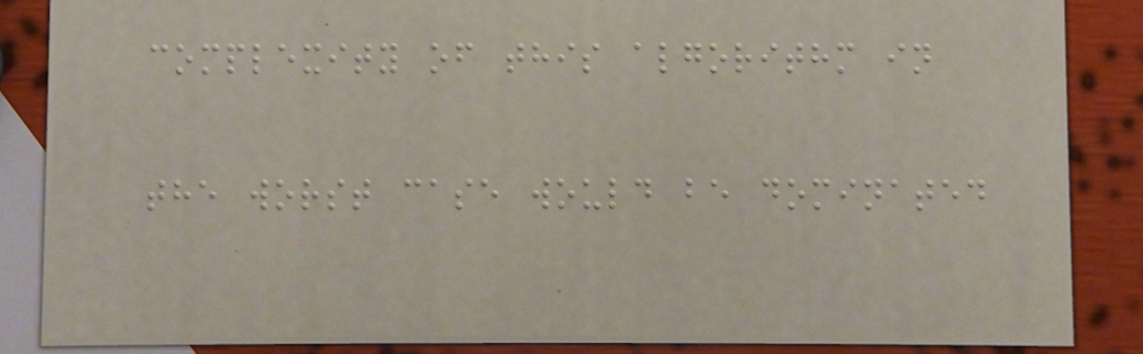complexity of this algorithm in
the worst case would be dominated
